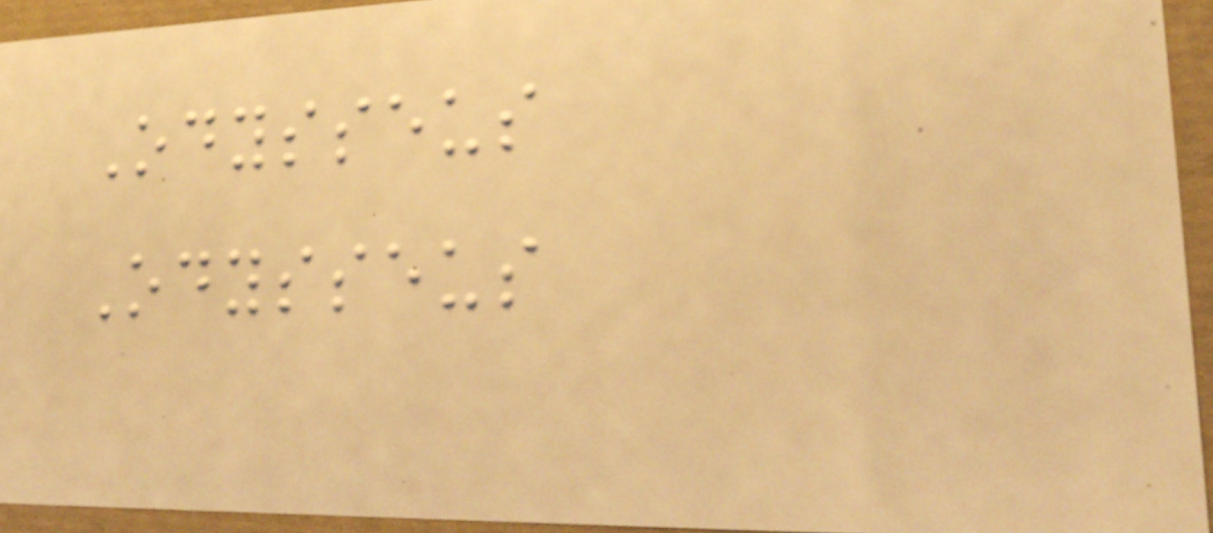Odysseus
Odysseus
